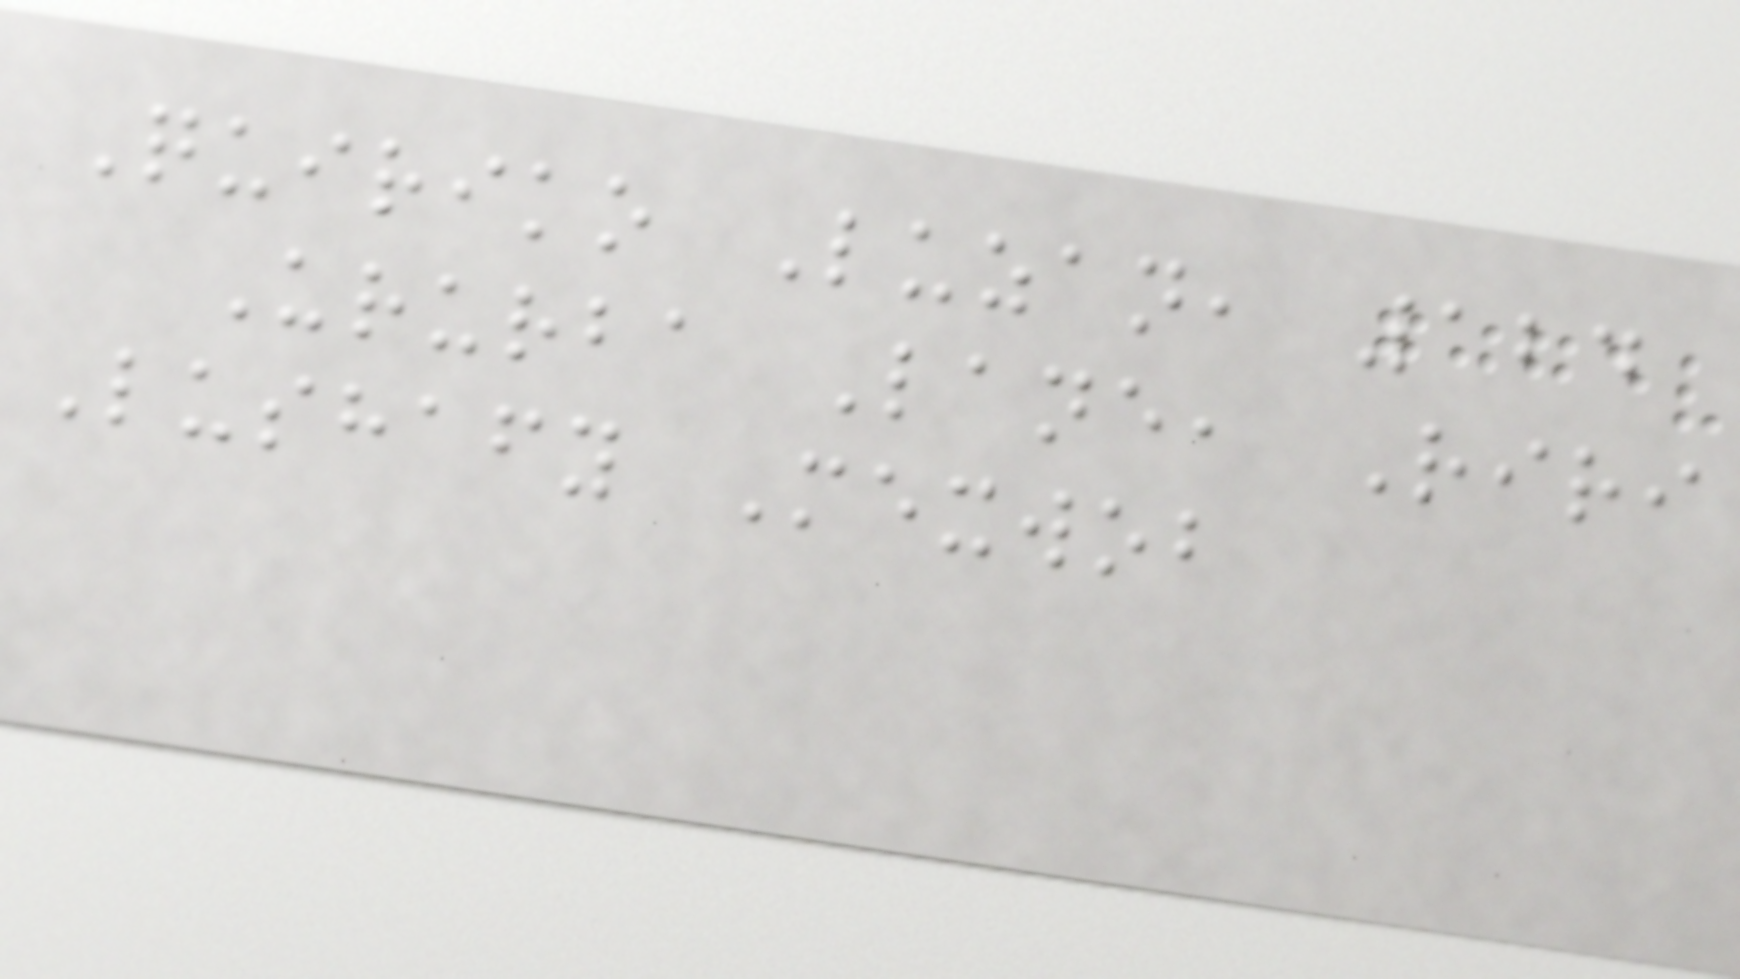Quiriko Luzan, 124
Ururba Lane, Riri
Lushafy Mexwob
